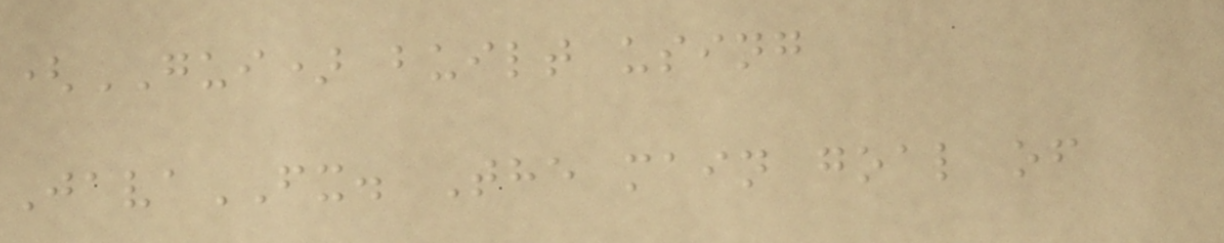(GUI) built using
JavaFX. The main goal of
